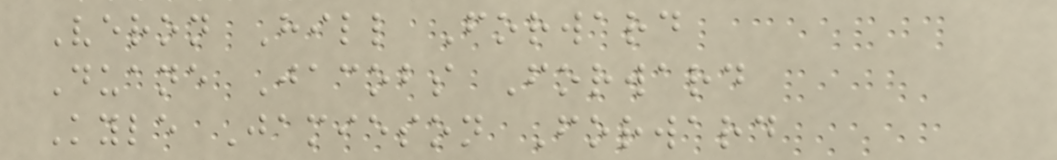Veron Hill Forward
Duane Jacobs Forward
Kyle Jamieson Forward
